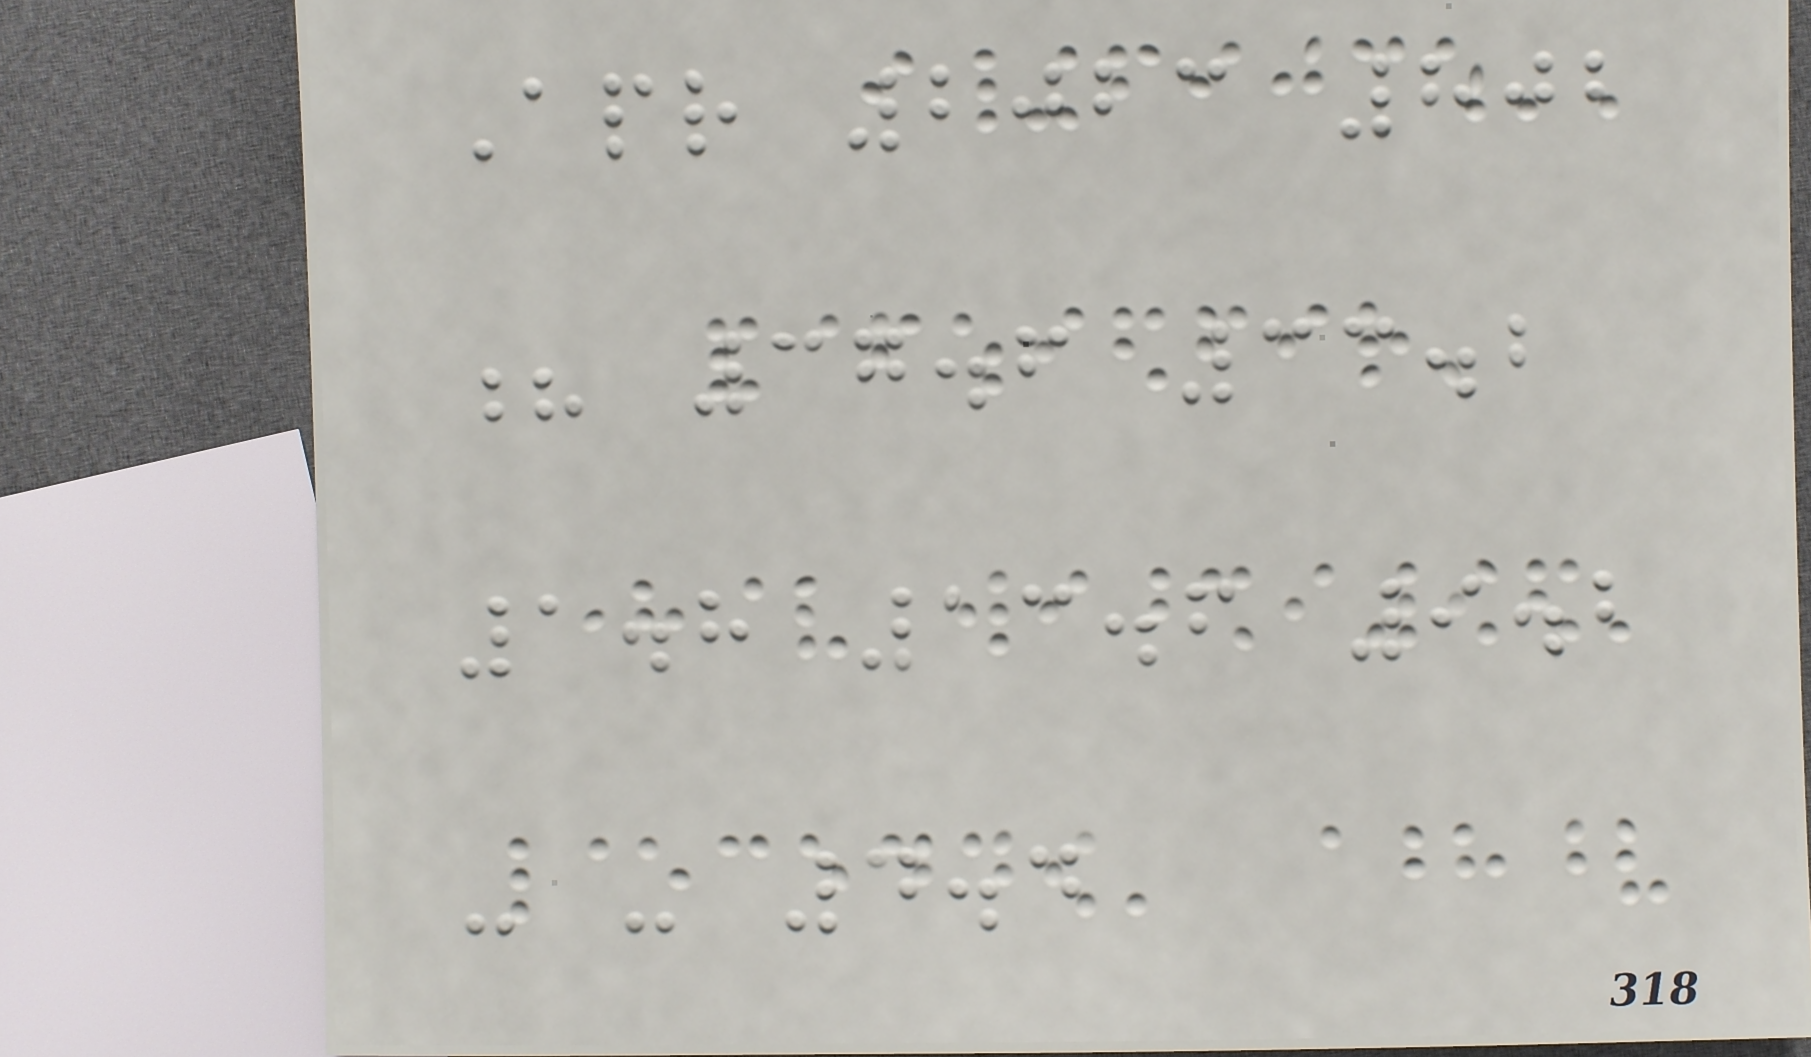Apr 2023 802
? 37.6 33.2
1.8 13.6 9.2
- - 4.4
